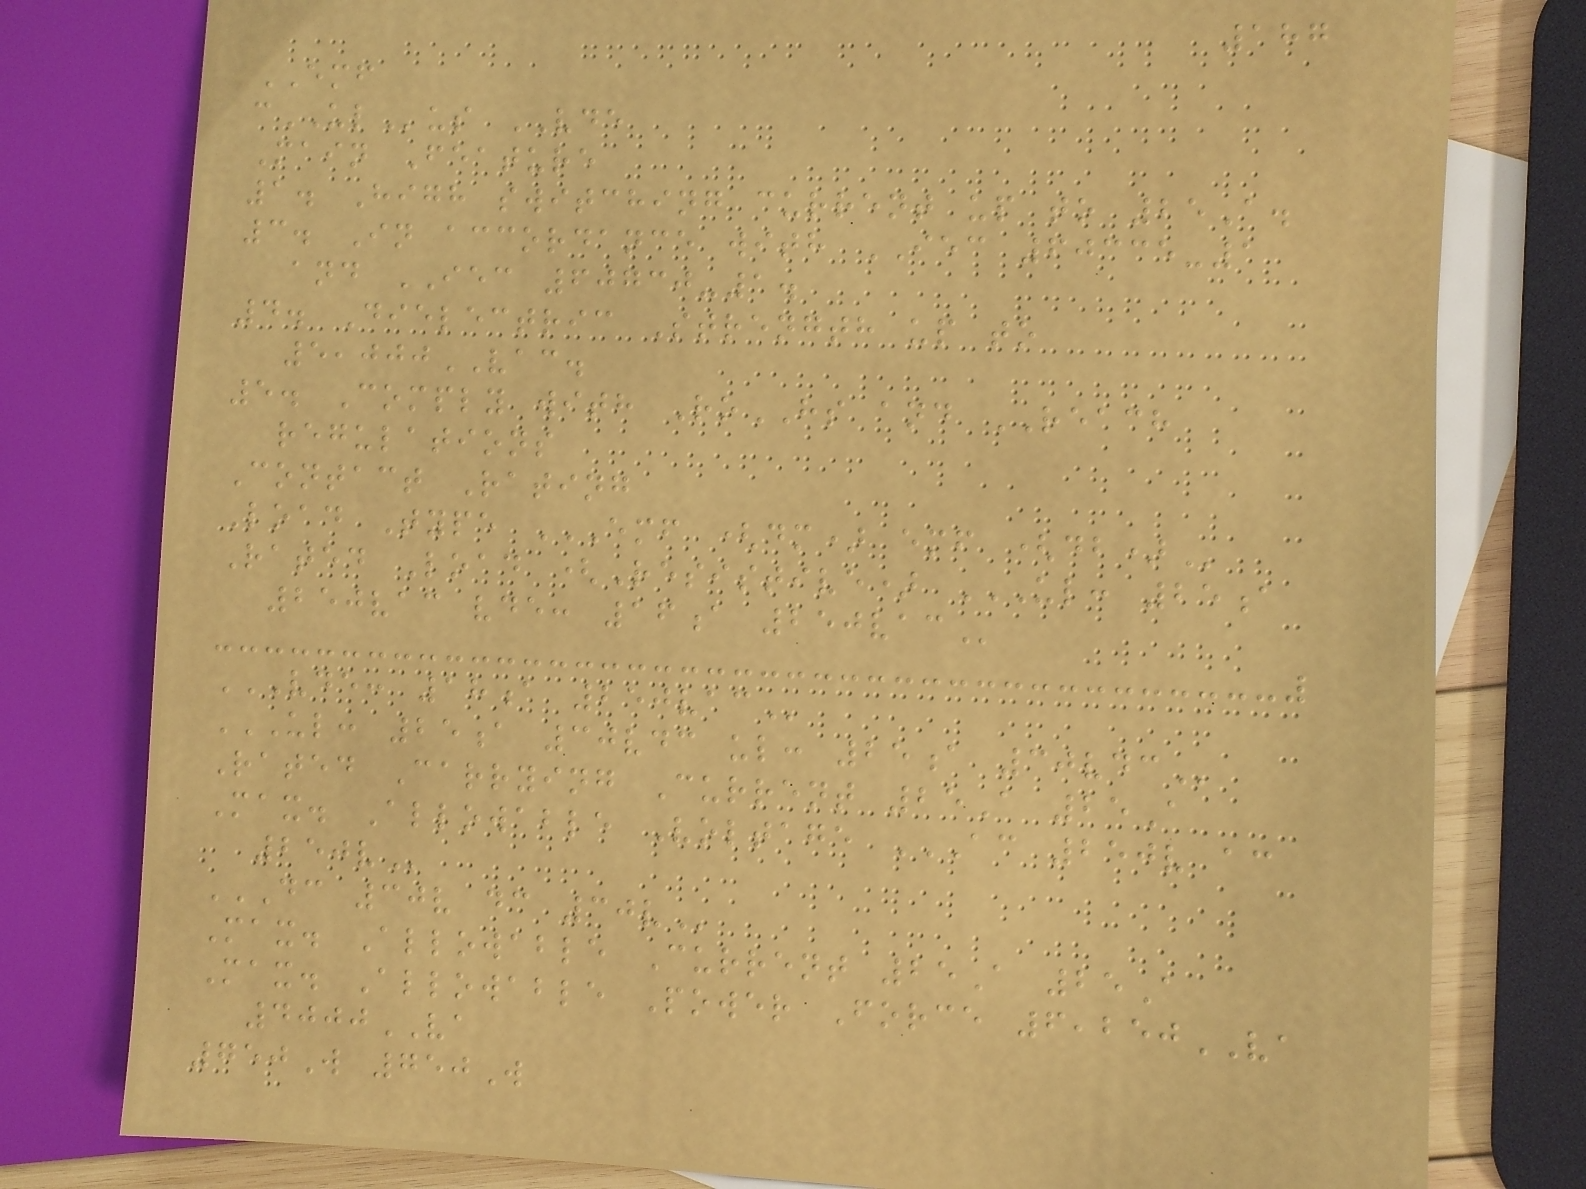187
EMF
cULus VDE
Main Feature
1. High switching current up to 25A.
3. In accordance with IEC 60335-1
and IEC 60730-1.
4. Dielectric Strength up to
5,000VAC.
5. Comply with RoHS and REACH
regulations
Contact Rating
Load Type EMF (DM) EMF (DB)
Rated Load (Resistive) UL: 25A
250VAC VDE: 16A 250VAC
VDE: 18A 250VAC
UL: 25A 30VDC UL: 25A 30VDC
Rated Carrying Current 25A 25A
Max. Allowable Voltage AC 250V AC
250V
DC 30V DC 30V
Max. Allowable Current 25A 25A
Max. Allowable Power Force 6,250VA
4000VA
750W 750W
